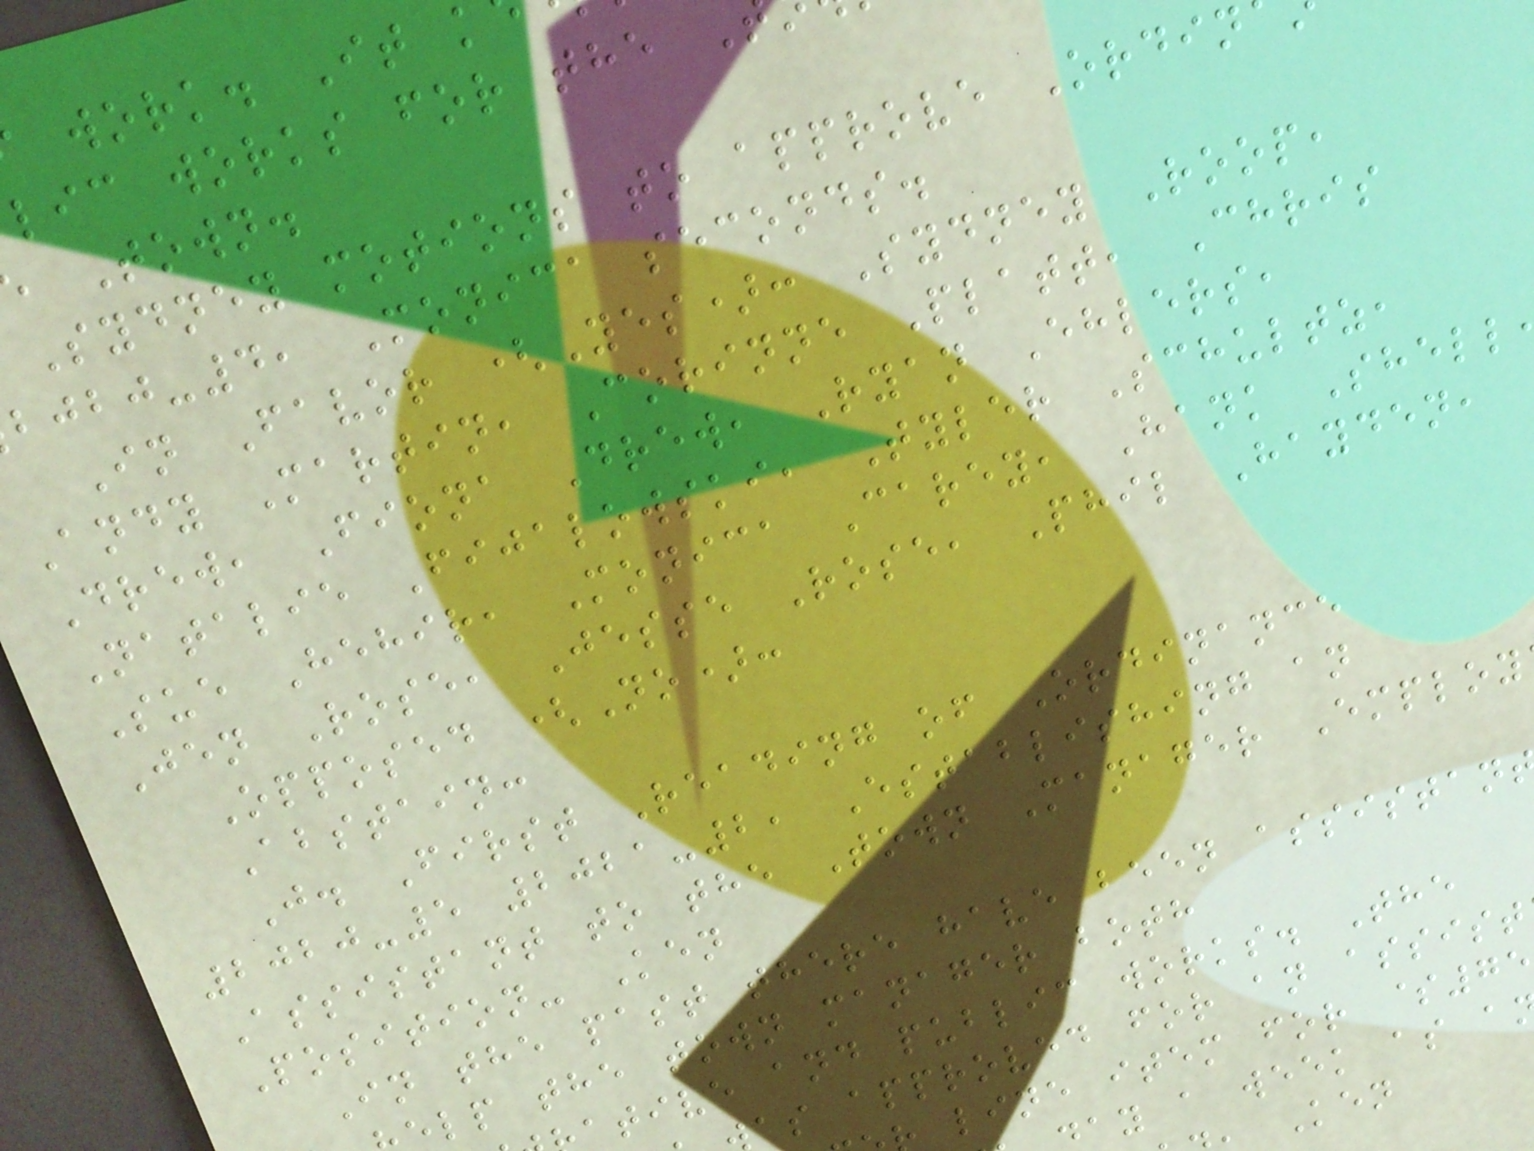work. It k
lic works for the
Town.
Sydney motions to approve Ordin
-4, Monica seconds.
In Favor (Yes): Sydney Roop,
Andy Martin, Corinne Platt, Chris
Drew, Fiona Drew, Ryan Ehlers,
Natalie Fijalowski, Tyler Schultz,
Sue Hehir, Monica Carey, Hank Shell
Jen Rose, Jesse Rose, Phil Hayden,
Opposed (No):
Abstain:
J. First Reading of Ordinance
2020-5 2021-2, Establishing an
Assistant to the Town Manager Employ
Position- Ken
In the past there have been assistan
lp the town manager both
ative and public works. The
as approved for an assist
line item for $75
ay a week as a
